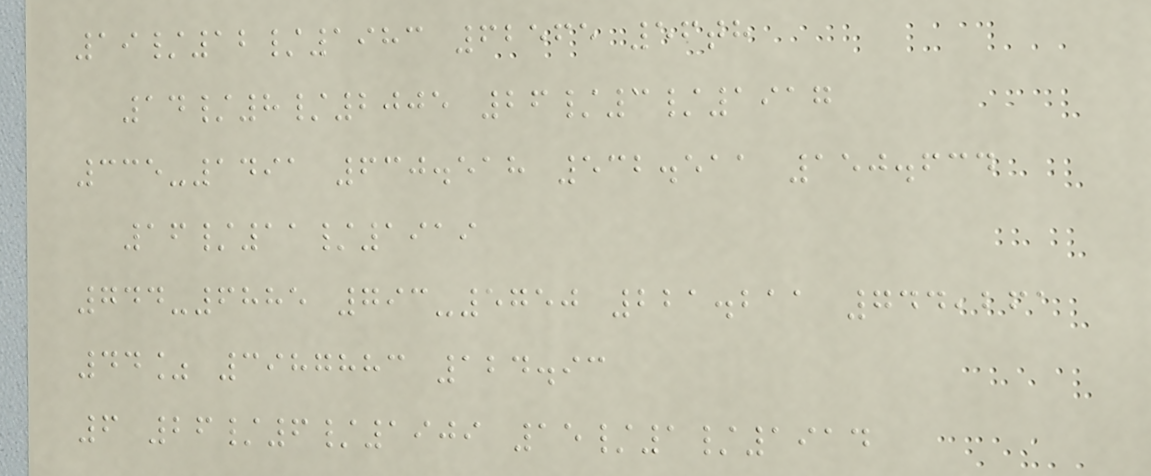19/12/1983 62565 56th
14/8/2005 26/3/1917
335-1491 630.518 532.511 150.634
16/11/1919
744-6885 793-5750 221.211 744,261
44% 3987883 124.93
6 26/6/1909 15/1/1914
